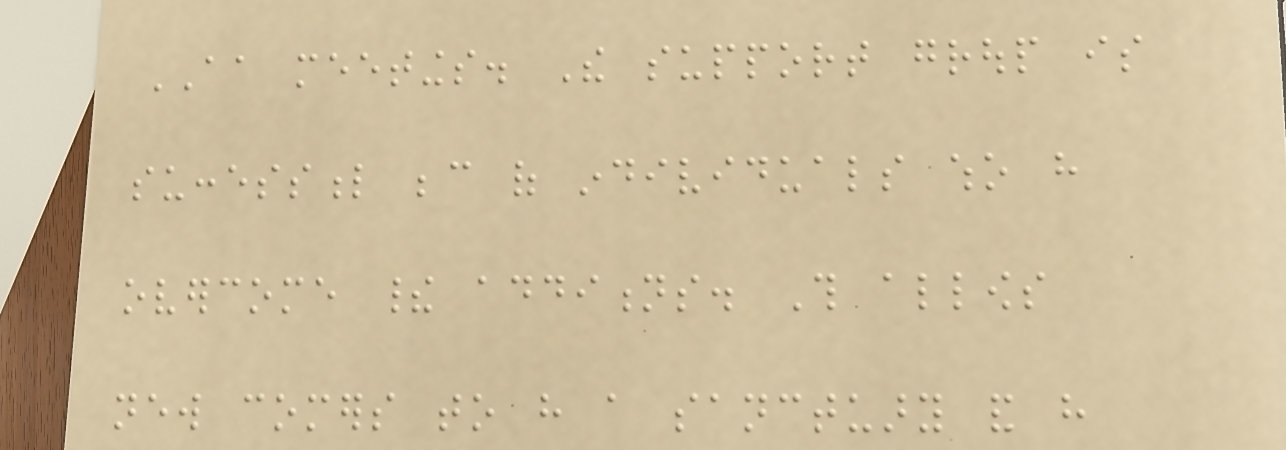AA meetings. The support group is
successful because of individuals who have
overcome their additions. This allows
new comers to have a sanctuary and have
